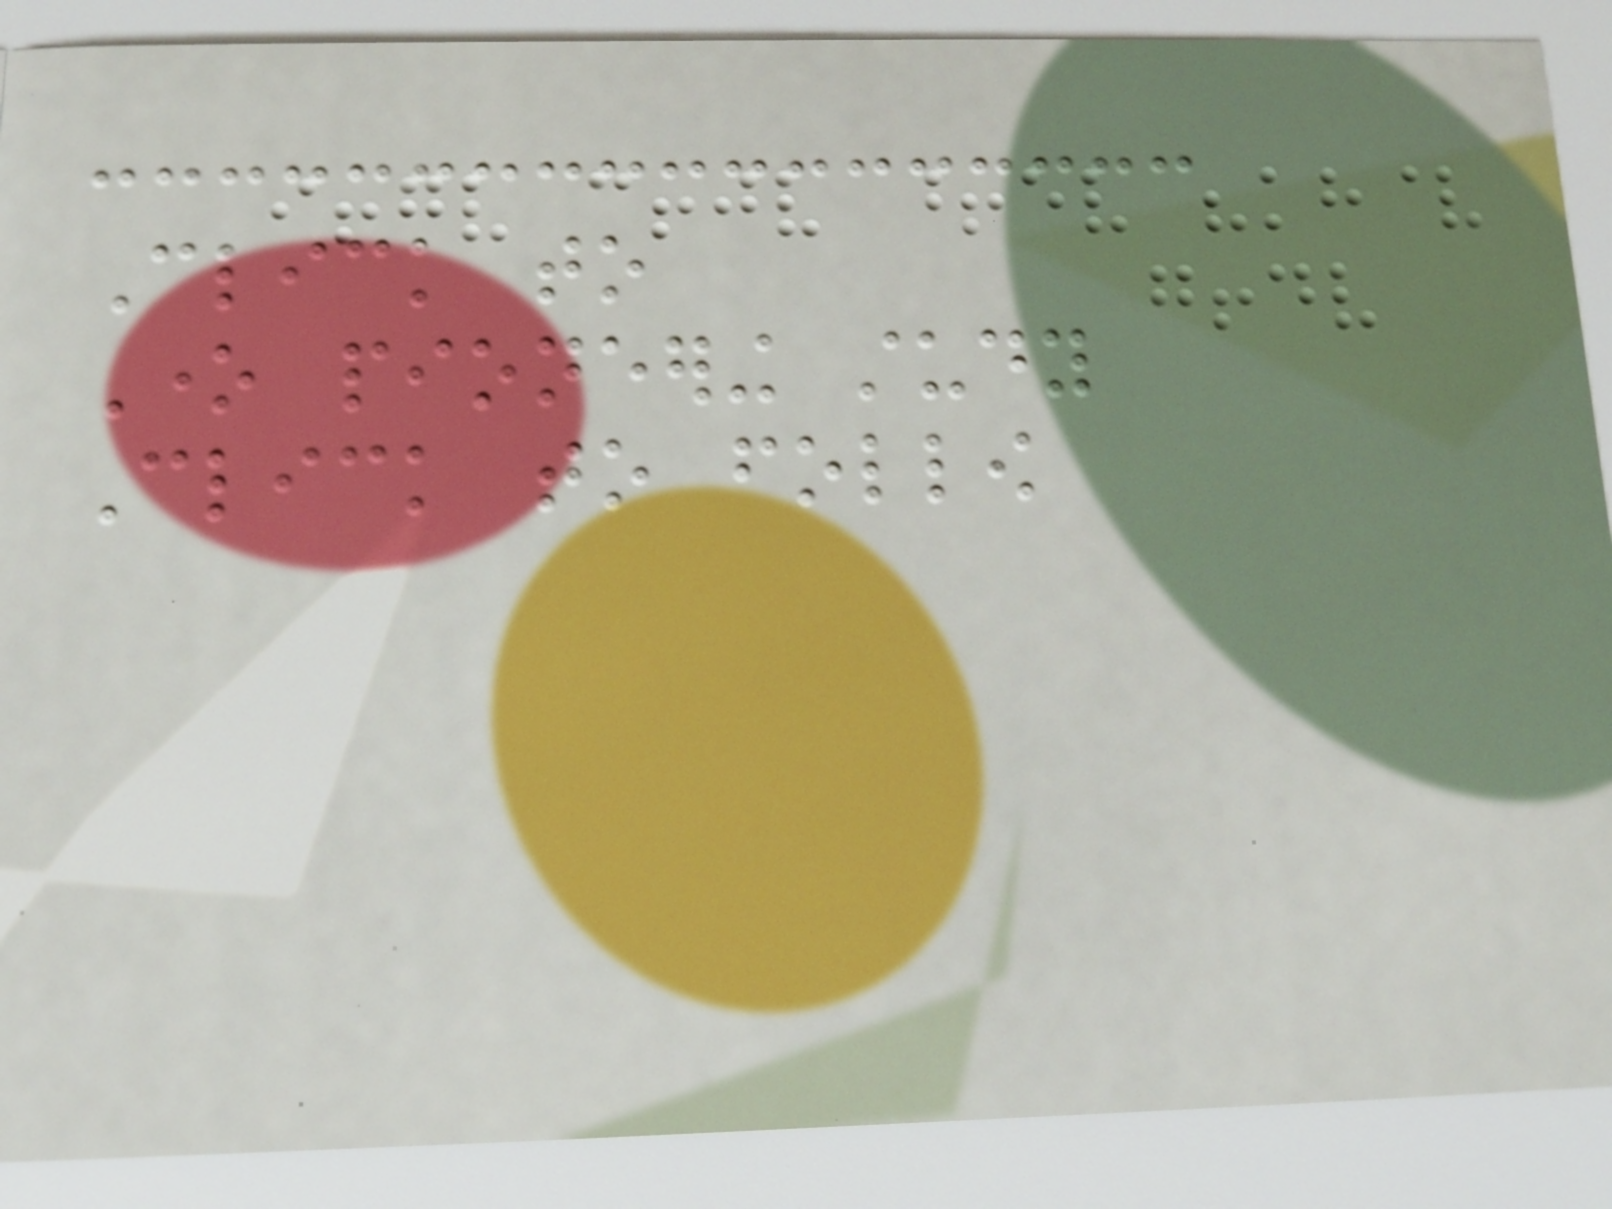Click to
One pioneering study
Click to follow
